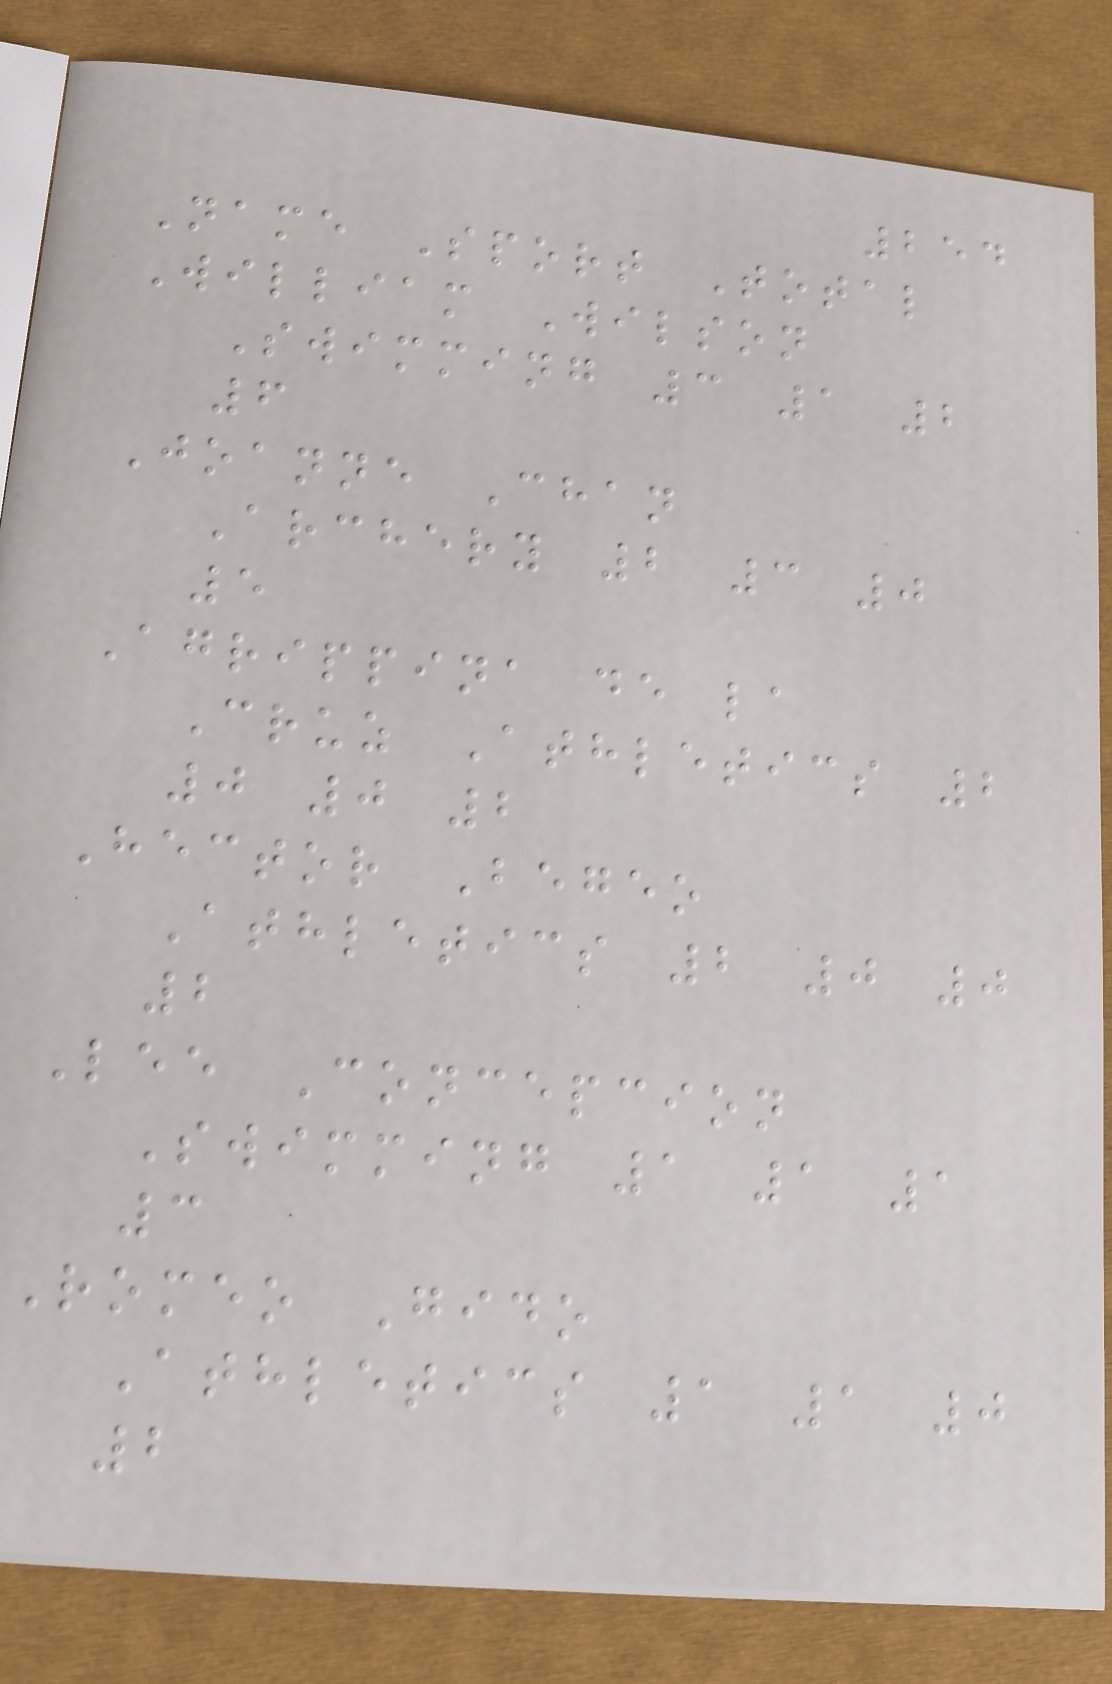254
Name Sport Total
William Wilson
Swimming 3 1 2
6
Joanne Chan
Archery 2 3 0
5
Agrippina de la
Cruz Athletics 2
0 0 2
Hector Begeo
Athletics 2 0 0
2
Lee Concepcion
Swimming 1 1 1
3
Romeo Gido
Athletics 1 1 0
2
